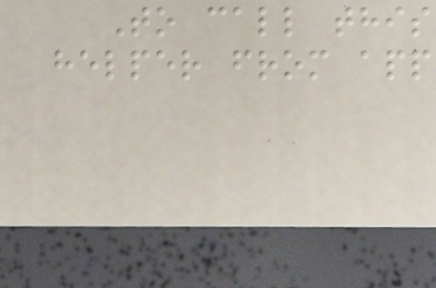To call this
helper from app
